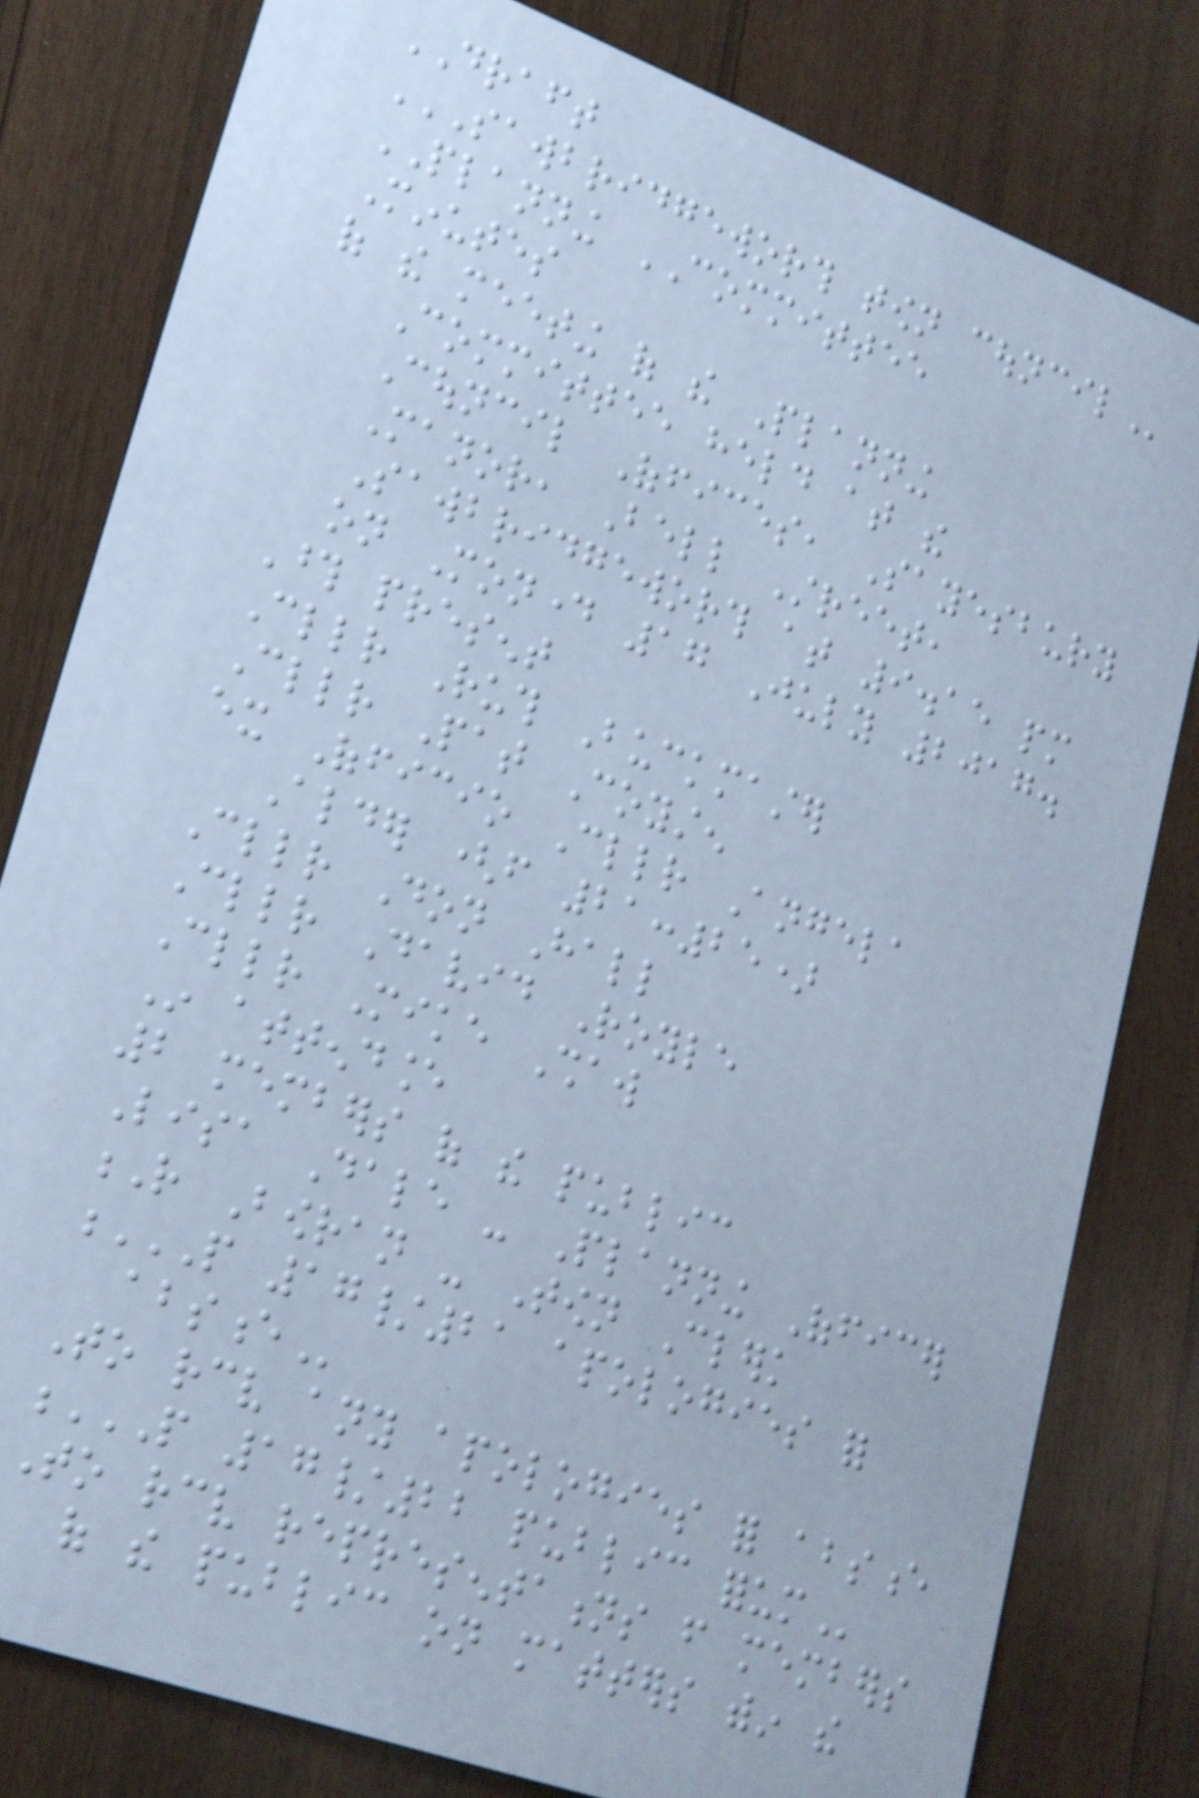DRAFT
SAWBRIDGEWORTH TOWN COUNCIL
PLANNING COMMITTEE
Minutes
of the meeting of the Planning
Committee held at the
Council Offices, Sayesbury
Manor, Bell Street,
Sawbridgeworth at 9.15 pm
on Monday 17 July 2017.
Those present
Cllr Ruth Buckmaster
Cllr Pat Coysten
ex Officio Cllr Angela
Alder (from 21:25)
Cllr Don Hall
Cllr David Royle
Cllr Mike Shaw
In attendance
2 members of the public
Lisa Dale - Planning Officer
R Bowran - Town Clerk
P 17/21 APOLOGIES FOR
ABSENCE
To receive any apologies for absence
P 17/22 PUBLIC FORUM
To receive representations from members
of the public on matters within the
